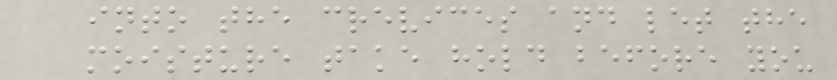into the crevices and let the
moisture take hold before you
